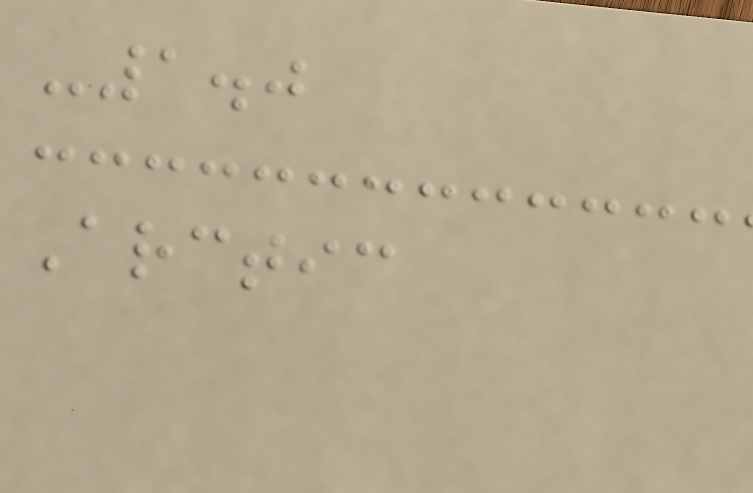-1.0
Arctic
